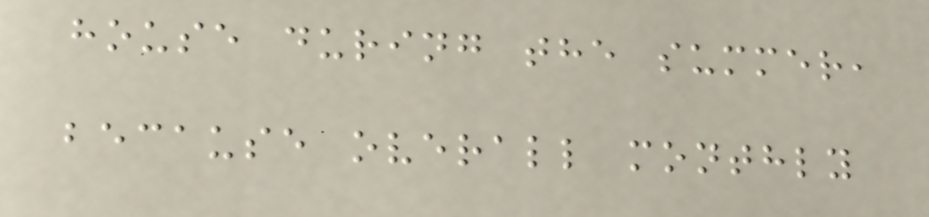house during the summer,
because overall monthly
